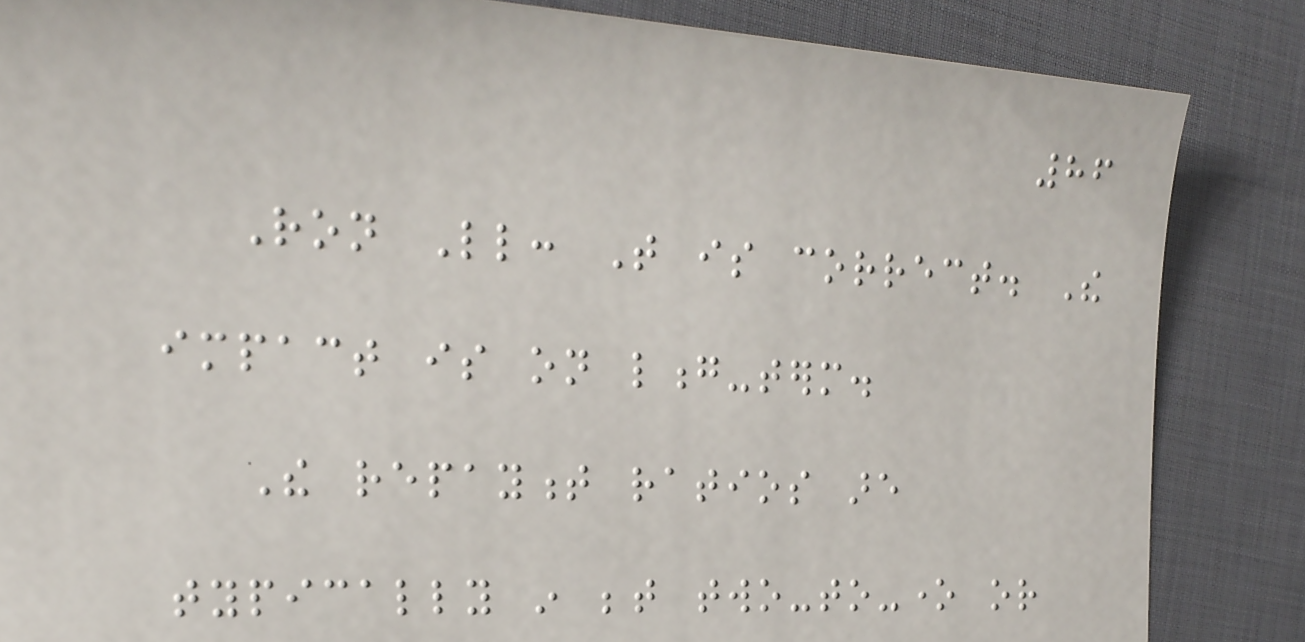86
Ron Little: That is correct. The
impact is on long-term.
The repayment ratios are
typically in between two-to-one or
